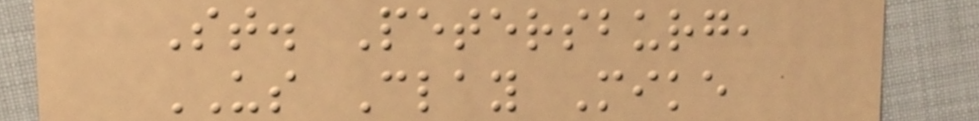St. Petersburg,
US Clay Mike
